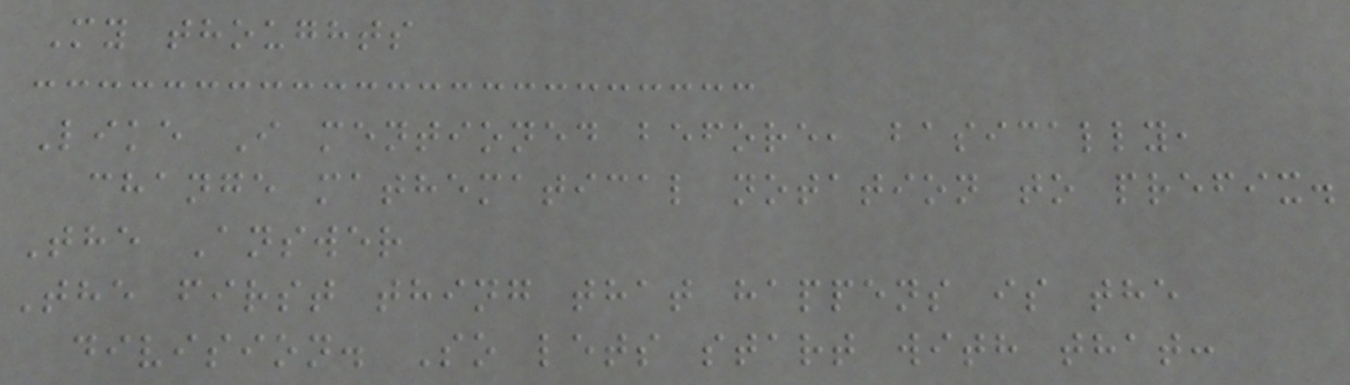My thoughts
Like I mentioned before, basically,
change mathematical notation to prefix.
The Answer
The first thing that happens is the
division. So lets start with that:
